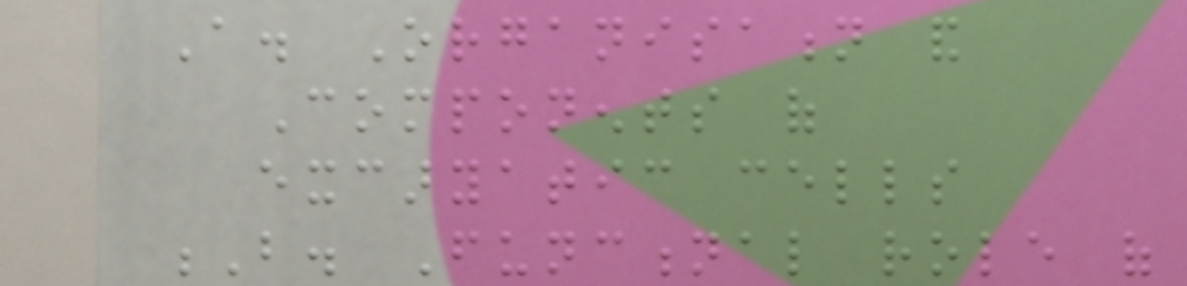A. Organisation and
Components of
excaryatic cells
B. Functional role of
